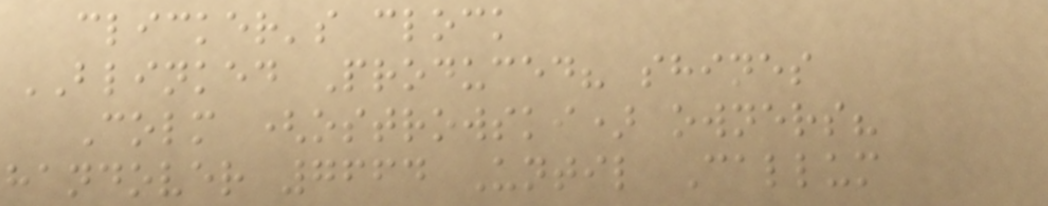clicker's clock
BLINKED Produced? shines
Colm (ostrowski) owners?
handover 7664 Until Callum
